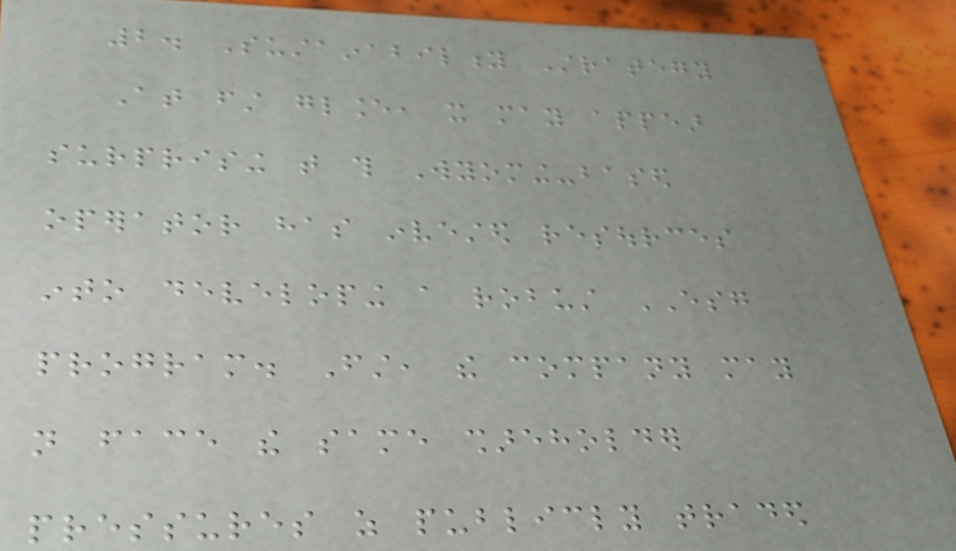2. Sustainability Strategy
At first glance, it may appear
surprising that this Wyoming-based
operator has invested resources
into developing a robust ESG
program. First, the company may
not face the same shareholder
pressures as publicly traded
